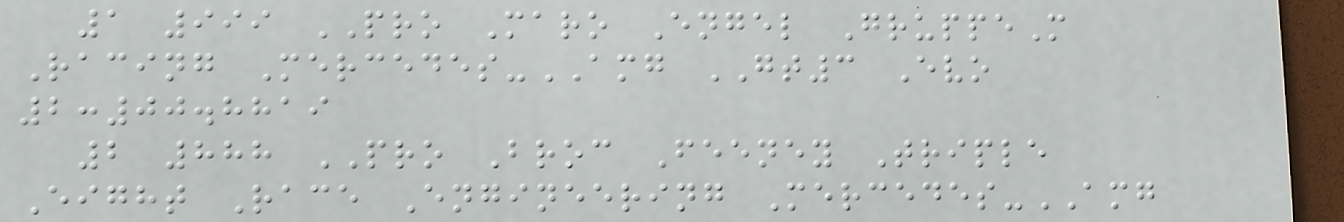1 999 PRO Maro Engel GruppeM
Racing Mercedes-AMG GT3 Evo
2:00.8819
2 888 PRO Broc Feeney Triple
Eight Race Engineering Mercedes-AMG
